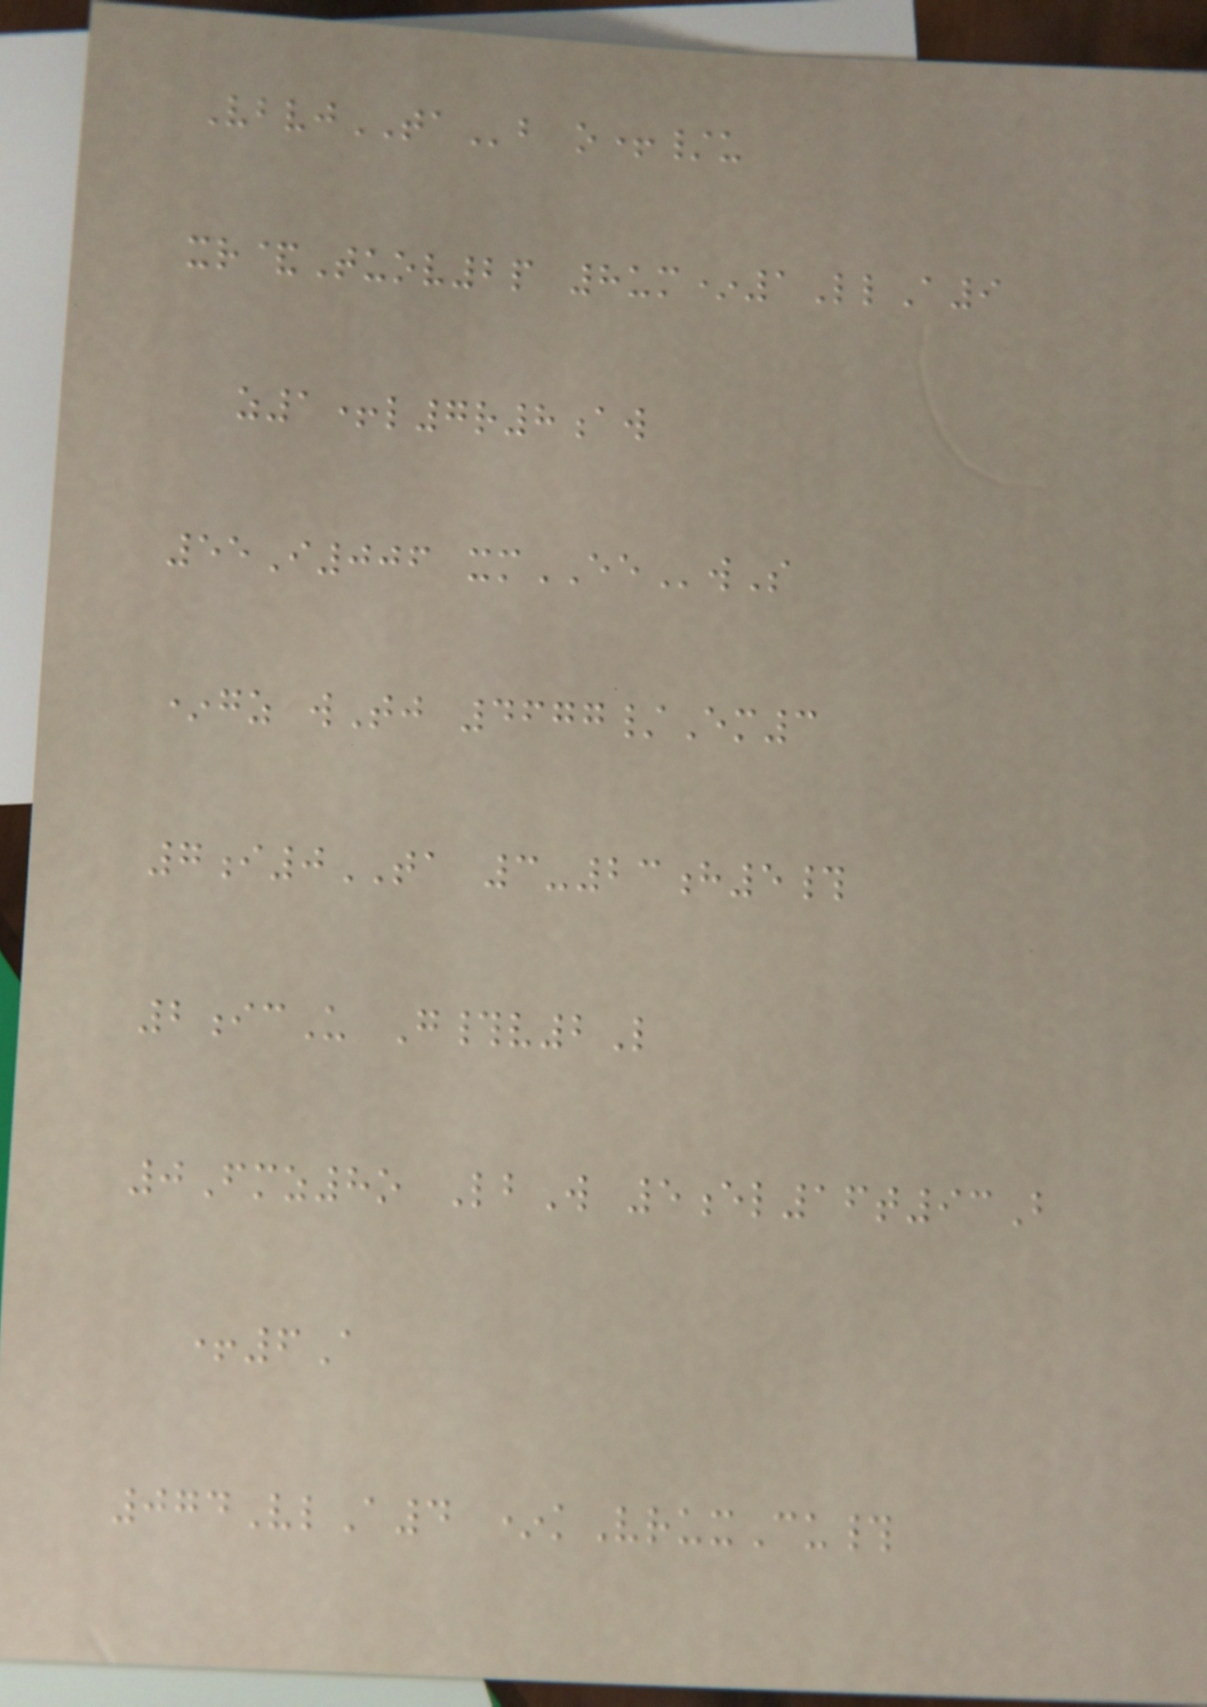VbvjTAb o+/u
xr&Tuov2p 8um*1LlA9
z1+l7r8aw
55I006 xmEEwS
*gz wTj 4677/Em3
7i0TA 3-23h5#
2icU G#v2L
0Fmz8o LbW 5el16t93B
+6A
074VlA4 *kVruxCu#
